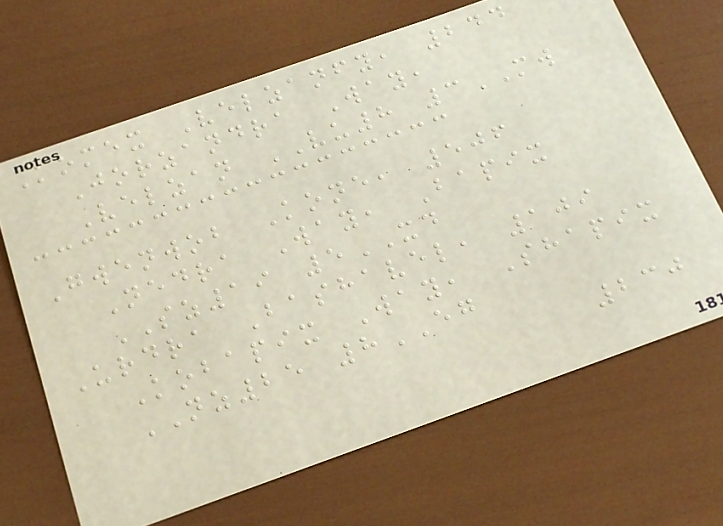Komex Velzanfy, 244
Jorzandra Way,
Velzan VU8 3MW
Gwenwob Kone, 506
Nedra Way, Bapix
SZ19 5XD
Urdra Bashavel, 109
Kobapix Way, Shapix
NZ25 8EG
230
